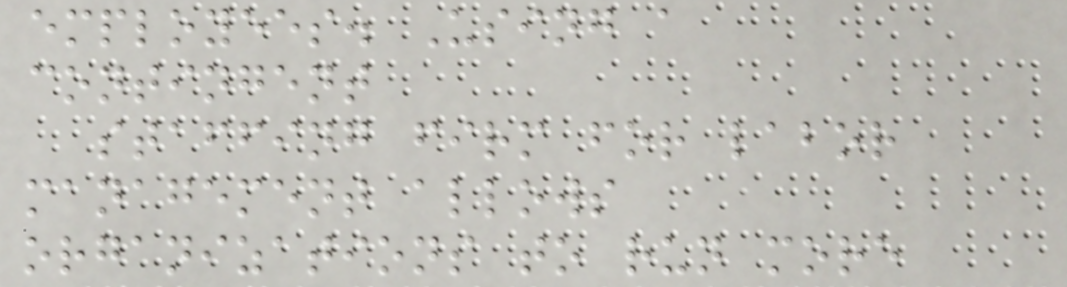employees. Using a
contingent
staffing firm for labor
management allows
organizations to run more
